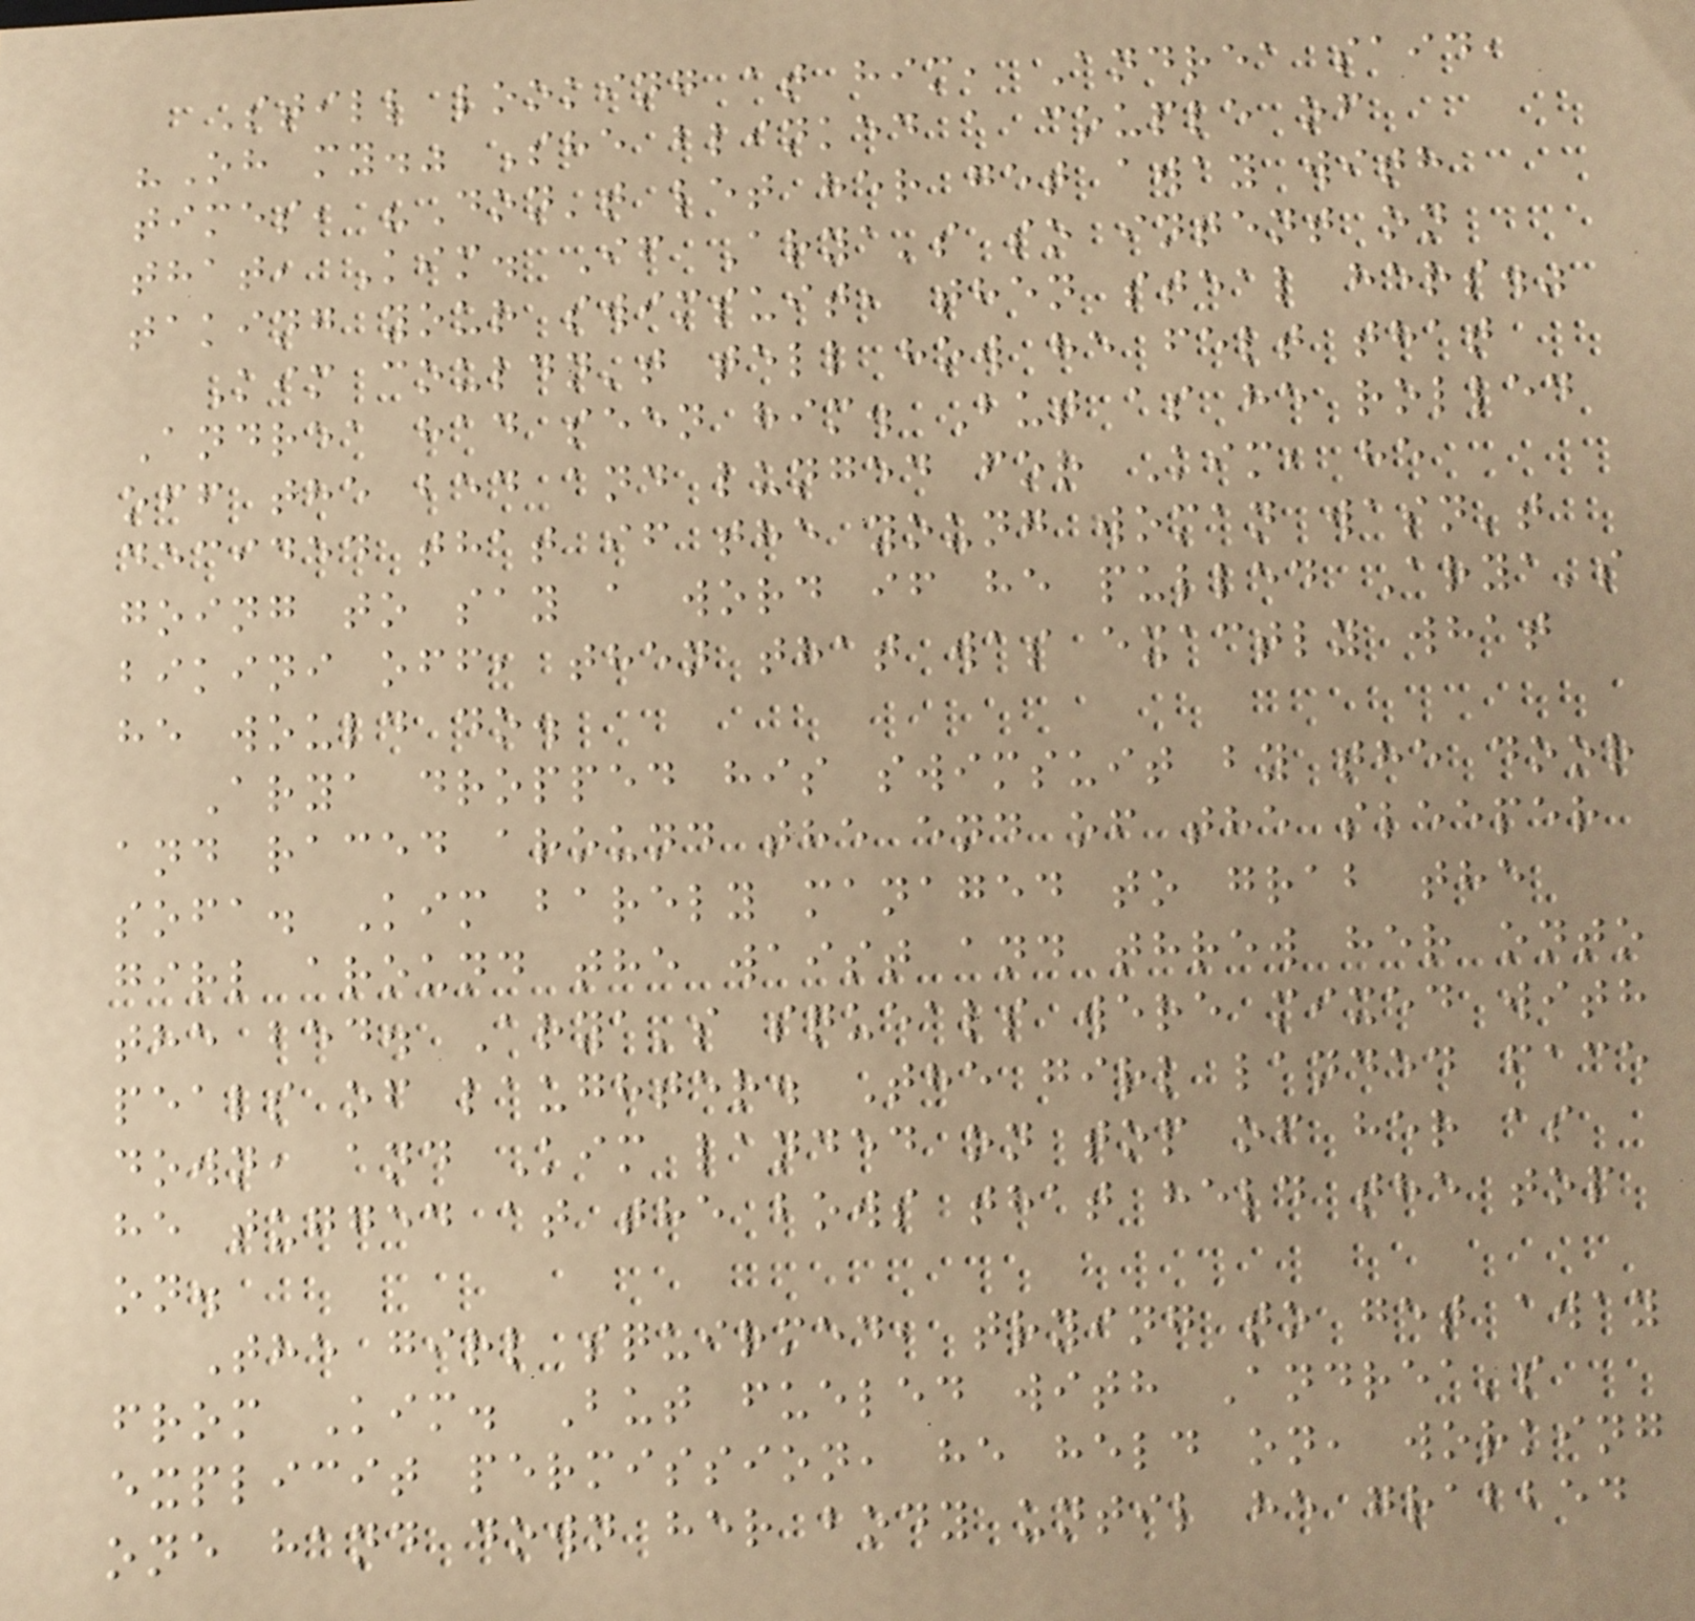Still looking at him, Andrea said,
"Oh my." She blinked a couple of
times, "Don't let her get away with
that, Kim. If Arya's so intent on
taking your swimsuit, then steal hers."
Kim couldn't tell how he felt that
Andrea had seen him. But as he rolled
off the bed and lunged for Kim, he
decided that if the young woman wasn't
going to say a word if he pulled Arya's
bikini off, then that was exactly what
he would do.
Arya dropped his swimsuit by the door
and raced around the end of the sleeper
sofa. Kim barely managed to grab the
girl around the waist and threw her onto
the bed. Arya's squeals were mixed with
peals of laughter. The girl landed face
down, and Kim landed on top of her as
he tugged at the bows that held the top
on.
The girl squirmed, trying to get away
from Kim. But fueled with Andrea's
explicit permission, he held on, working
one hand down her body until he grabbed
